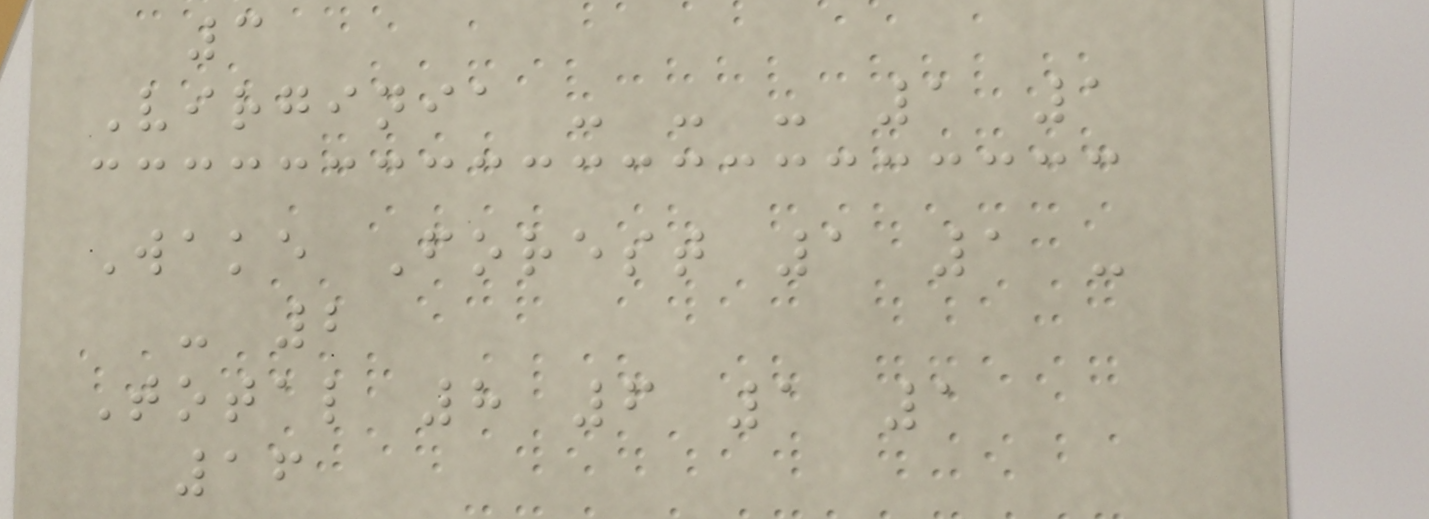3
Virginia - - - 1 1
Wake Forest 1 1 -
- 2
Total 8 6 1 1
16
